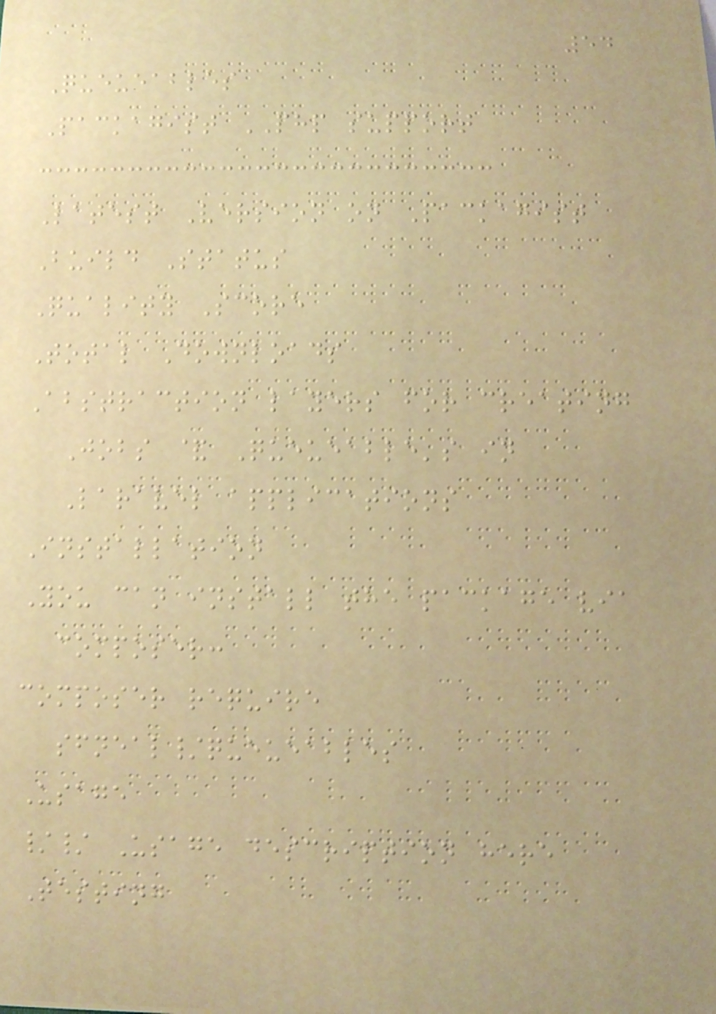54
Queueables
Packagist PHP support
Latest Version on Packagist
Build Status
Quality Score
Total Downloads
Abstraction layers for creating
Jobs & Queueable's in
Laravel applications
Installation
You can install the package via
composer:
composer require
sfneal/queueables
Usage
// Usage description here
Testing
